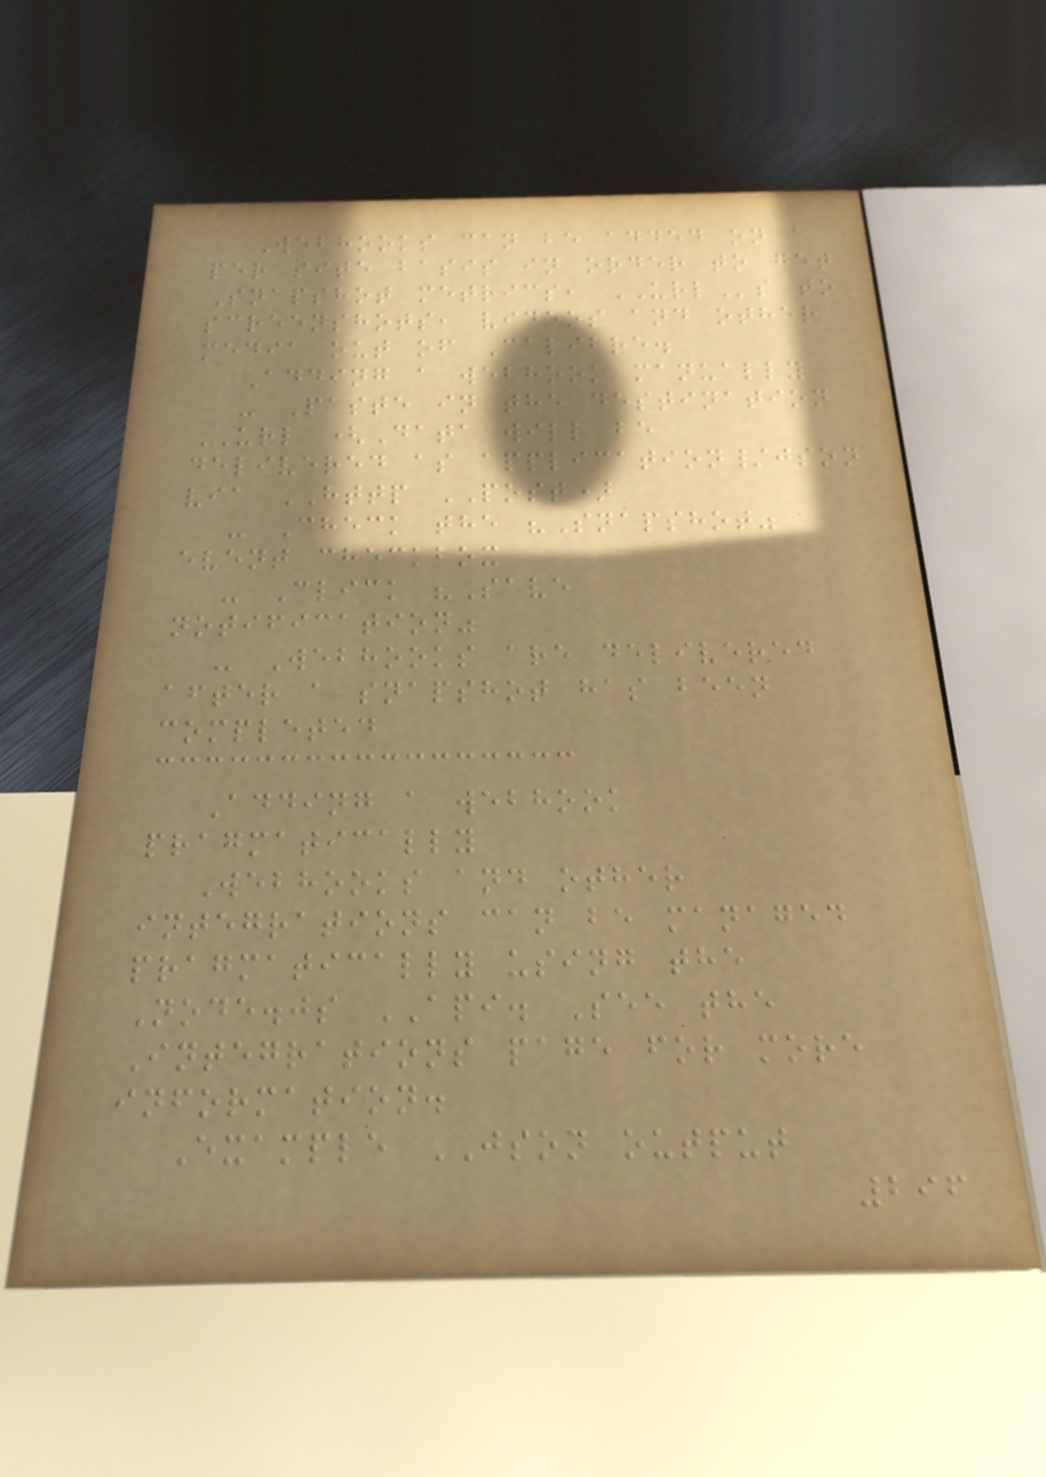Webhooks can be added on a
per site basis in order to get
Snapshot metrics, URLs to
screenshots, videos and other
media out of Calibre.
Adding a webhook manually
- Paste in the destination
URL (Data will be
delivered as application/json
via HTTP POST)
- Check the "Snapshot"
event checkbox
- Click "Save
notification"
- Webhooks are delivered
after a snapshot has been
completed
Adding a webhook
pragmatically
Webhooks and other
integrations can be managed
pragmatically using the
Node.js API. See the
Integrations page for more
information.
Example JSON output
296
